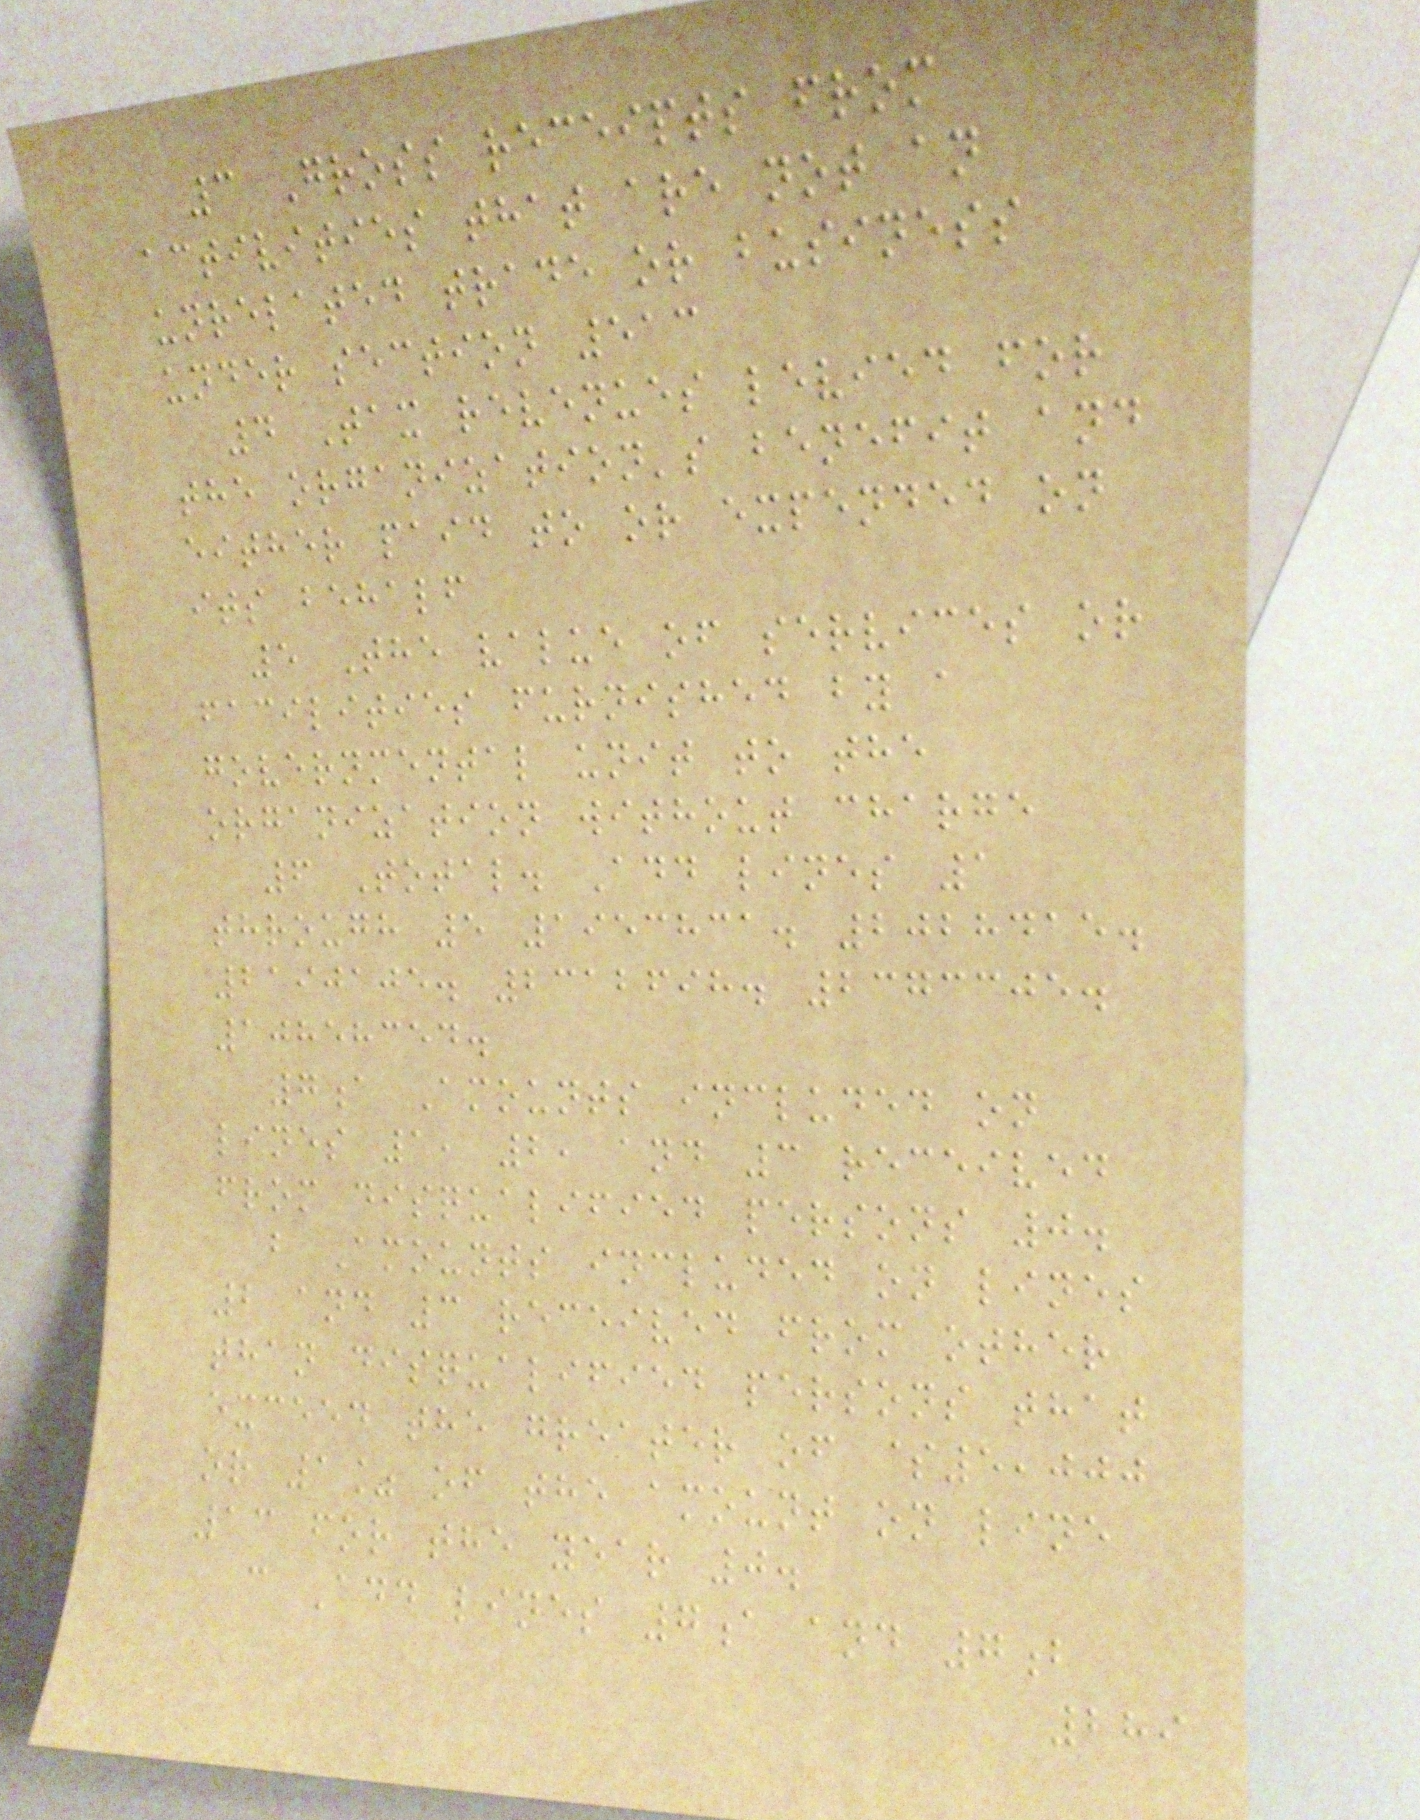3 Gross receipts from
activities that are not an
unrelated trade or business
under section 513
4 Tax revenues levied for
the organization's benefit and
either paid to or expended on
its behalf
5 The value of services or
facilities furnished by a
governmental unit to the
organization without charge
6 Total. Add lines 1
through 5 1953831. 2028415.
2190105. 2312698. 2373305.
10858354.
7a Amounts included on
lines 1, 2, and 3 received
from disqualified persons 0.
b Amounts included on lines
2 and 3 received from other
than disqualified persons that
exceed the greater of $5,000
or 1% of the amount on line
13 for the year 0.
c Add lines 7a and 7b
289
